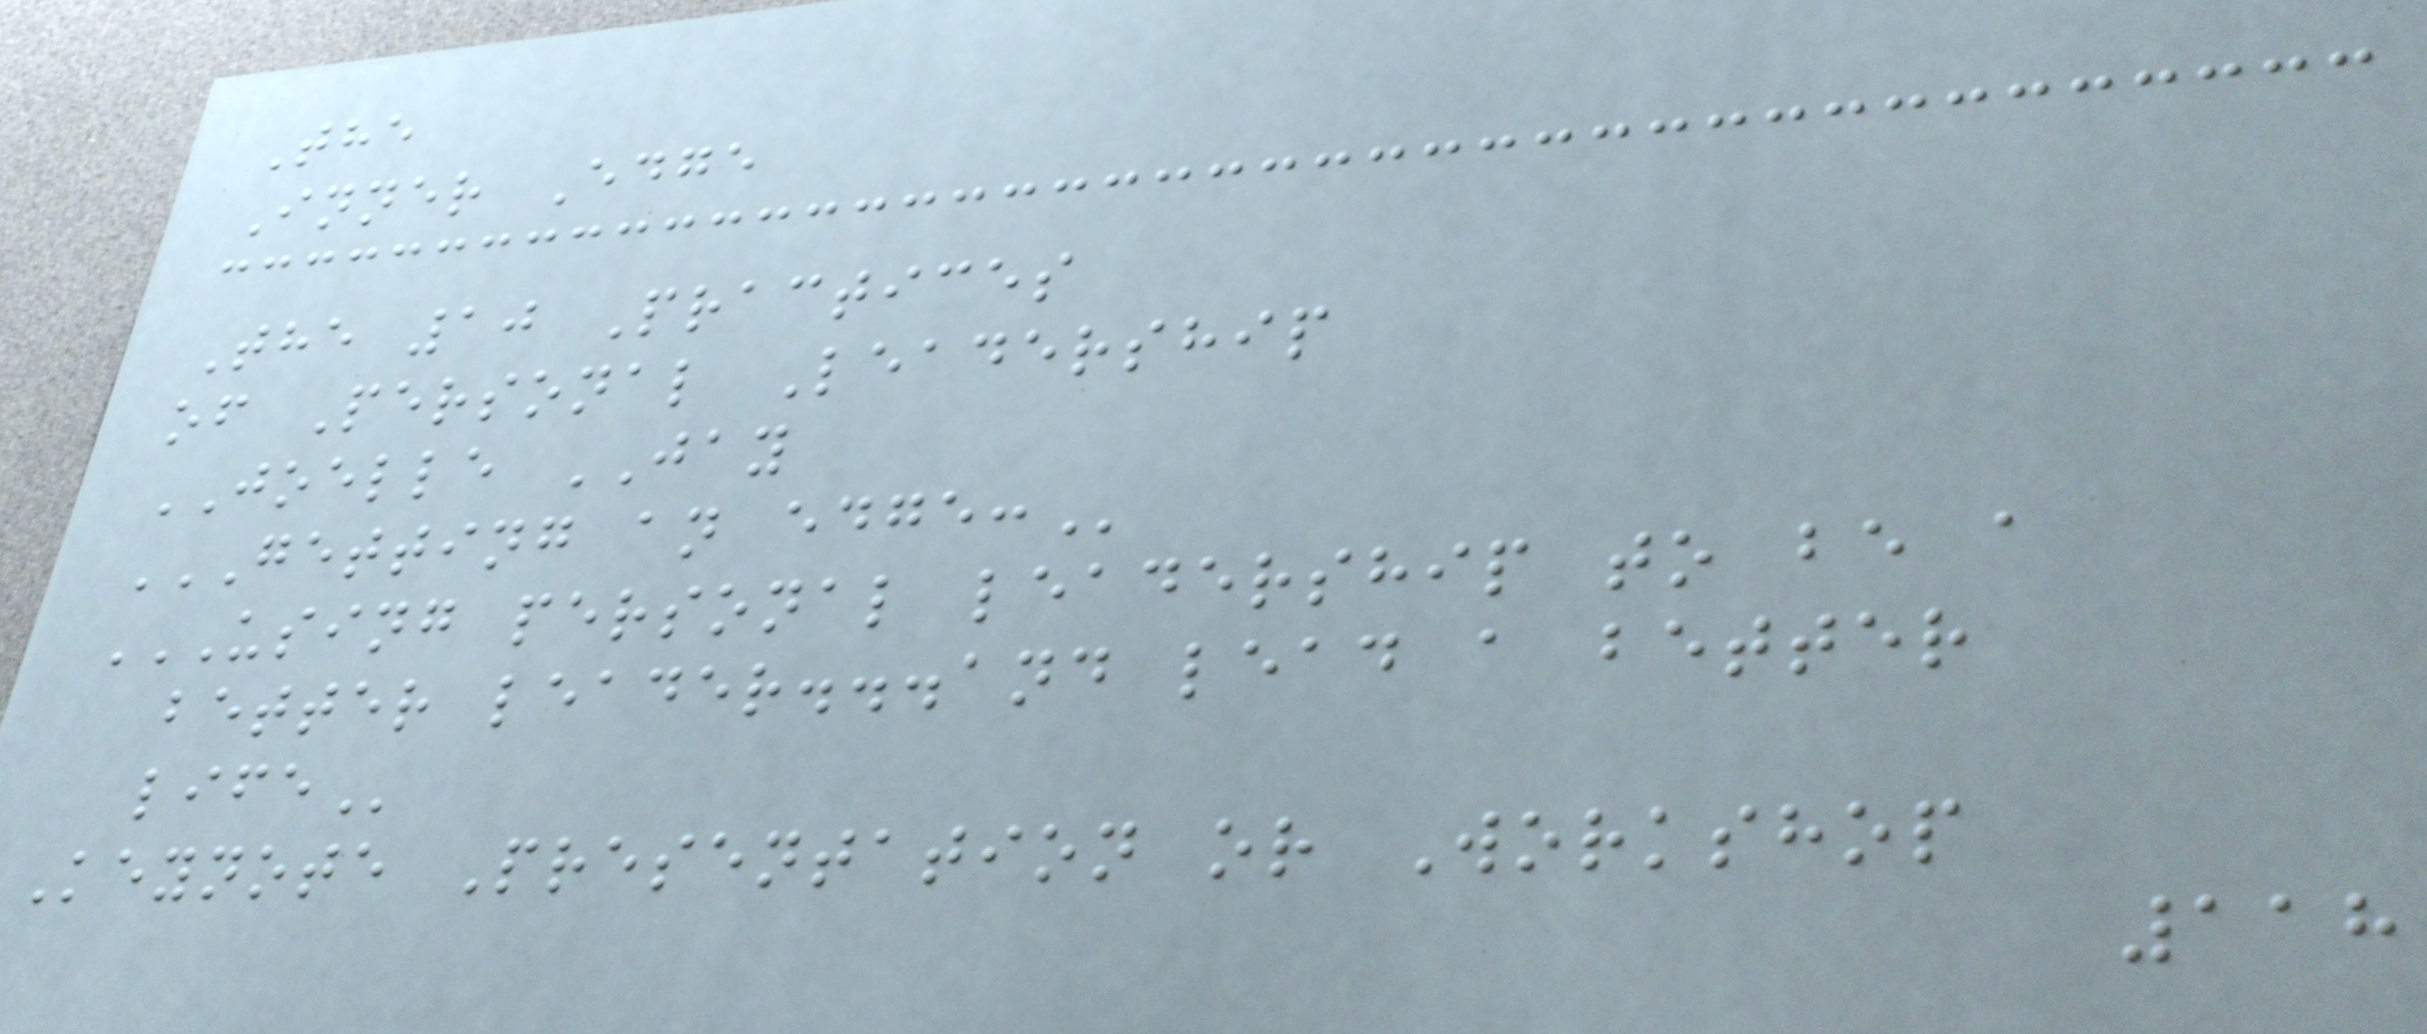The
Inner Edge
The 10 Practices
of Personal Leadership
JOELLE JAY
GETTING AN EDGE:
USING PERSONAL LEADERSHIP TO BE A
BETTER LEADER...AND LEAD A BETTER
LIFE
Keynote Presentation or Workshop
118
